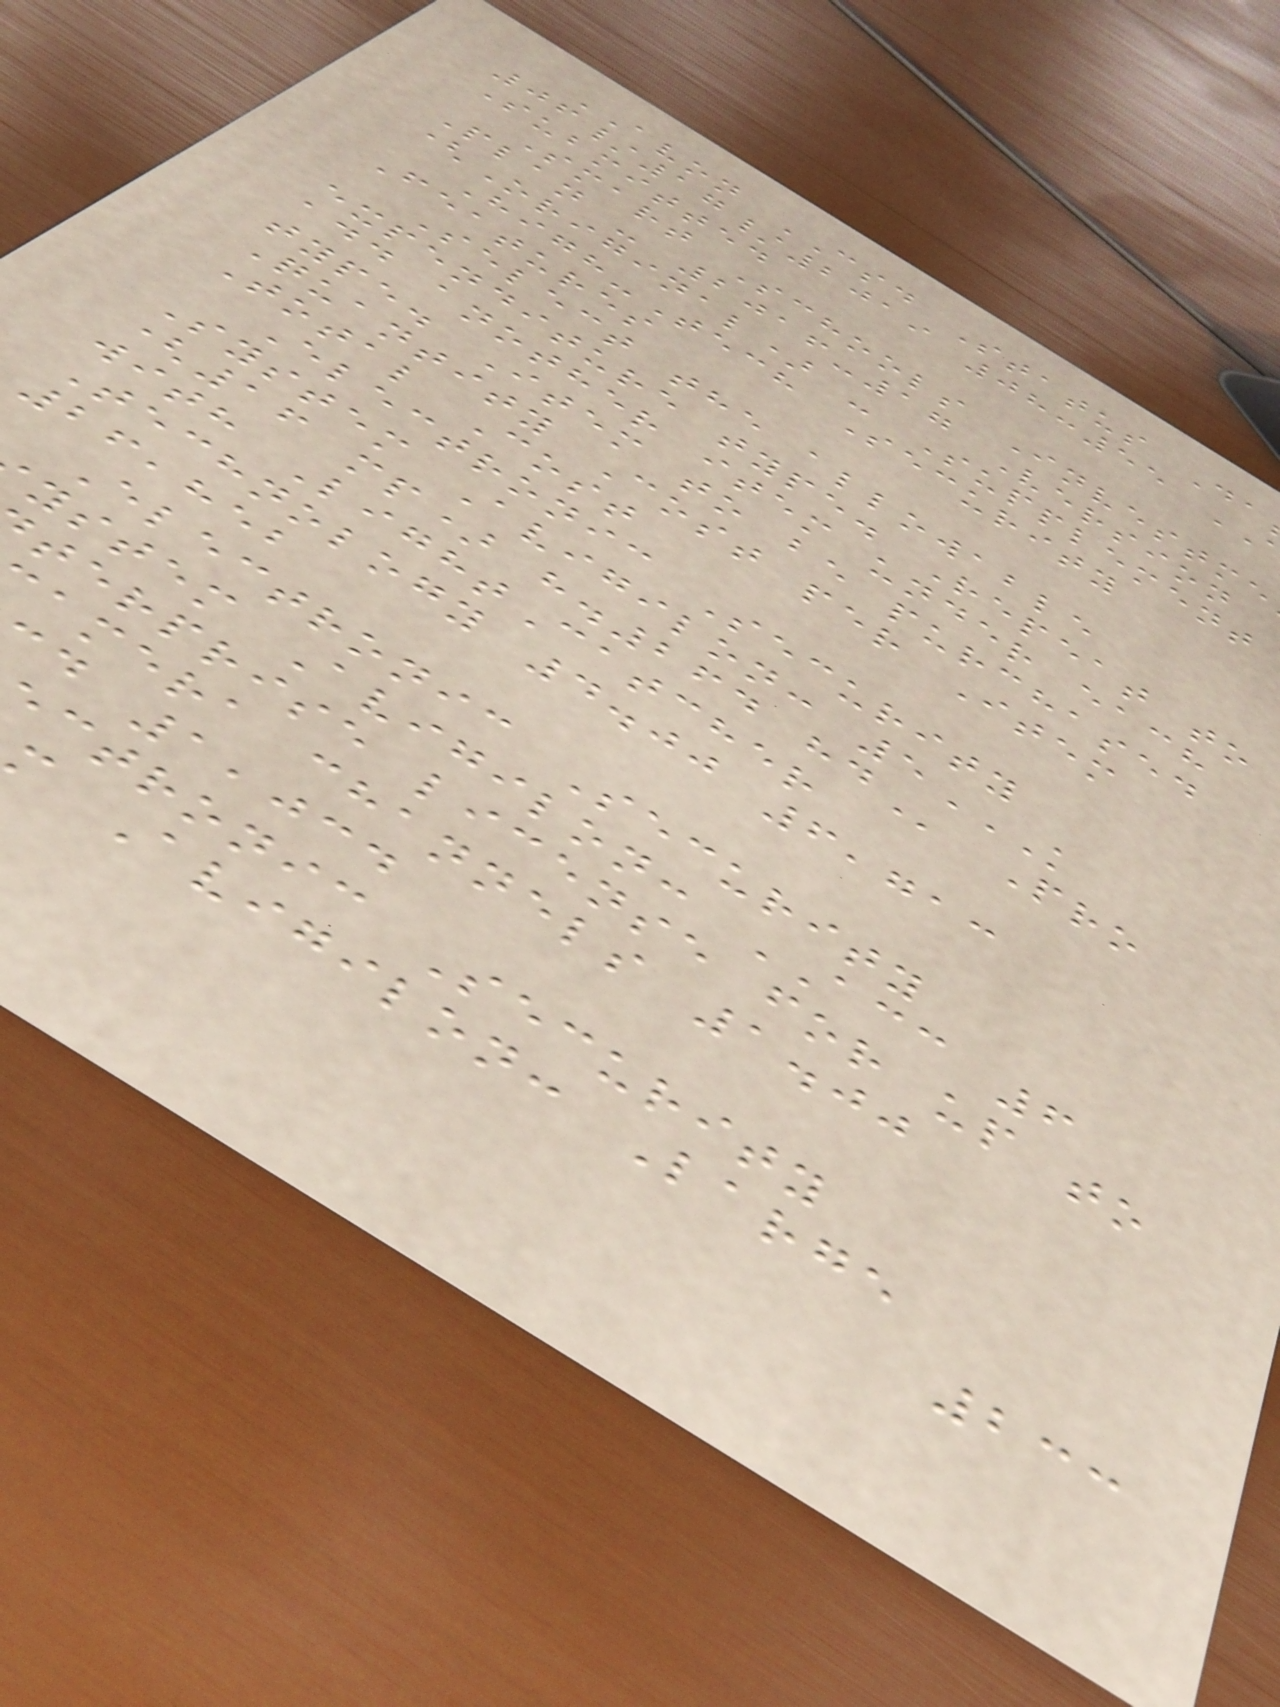AVON CSD Status Da
06/17/2019 08:55
Submitted
Smart Schools Investme
Plan - 2016-17 Version
(Original) - Supplement
High-Tech Security
Features
Select the allowable
expenditure type. Repeat to
add another item under each
type. Item to be purchased
Quantity Cost per Item
Total Cost
Electronic Security
System Avigilon: 5K
(16 mp) h.264
with LightCatcher
Technology 4.00 6,713
26,852
Electronic Security
ystem Avigilon: ACC 6
terprise license for up to
amera channels 1.00
d 1,034
ctronic Security
m Avigilon: Large
233
